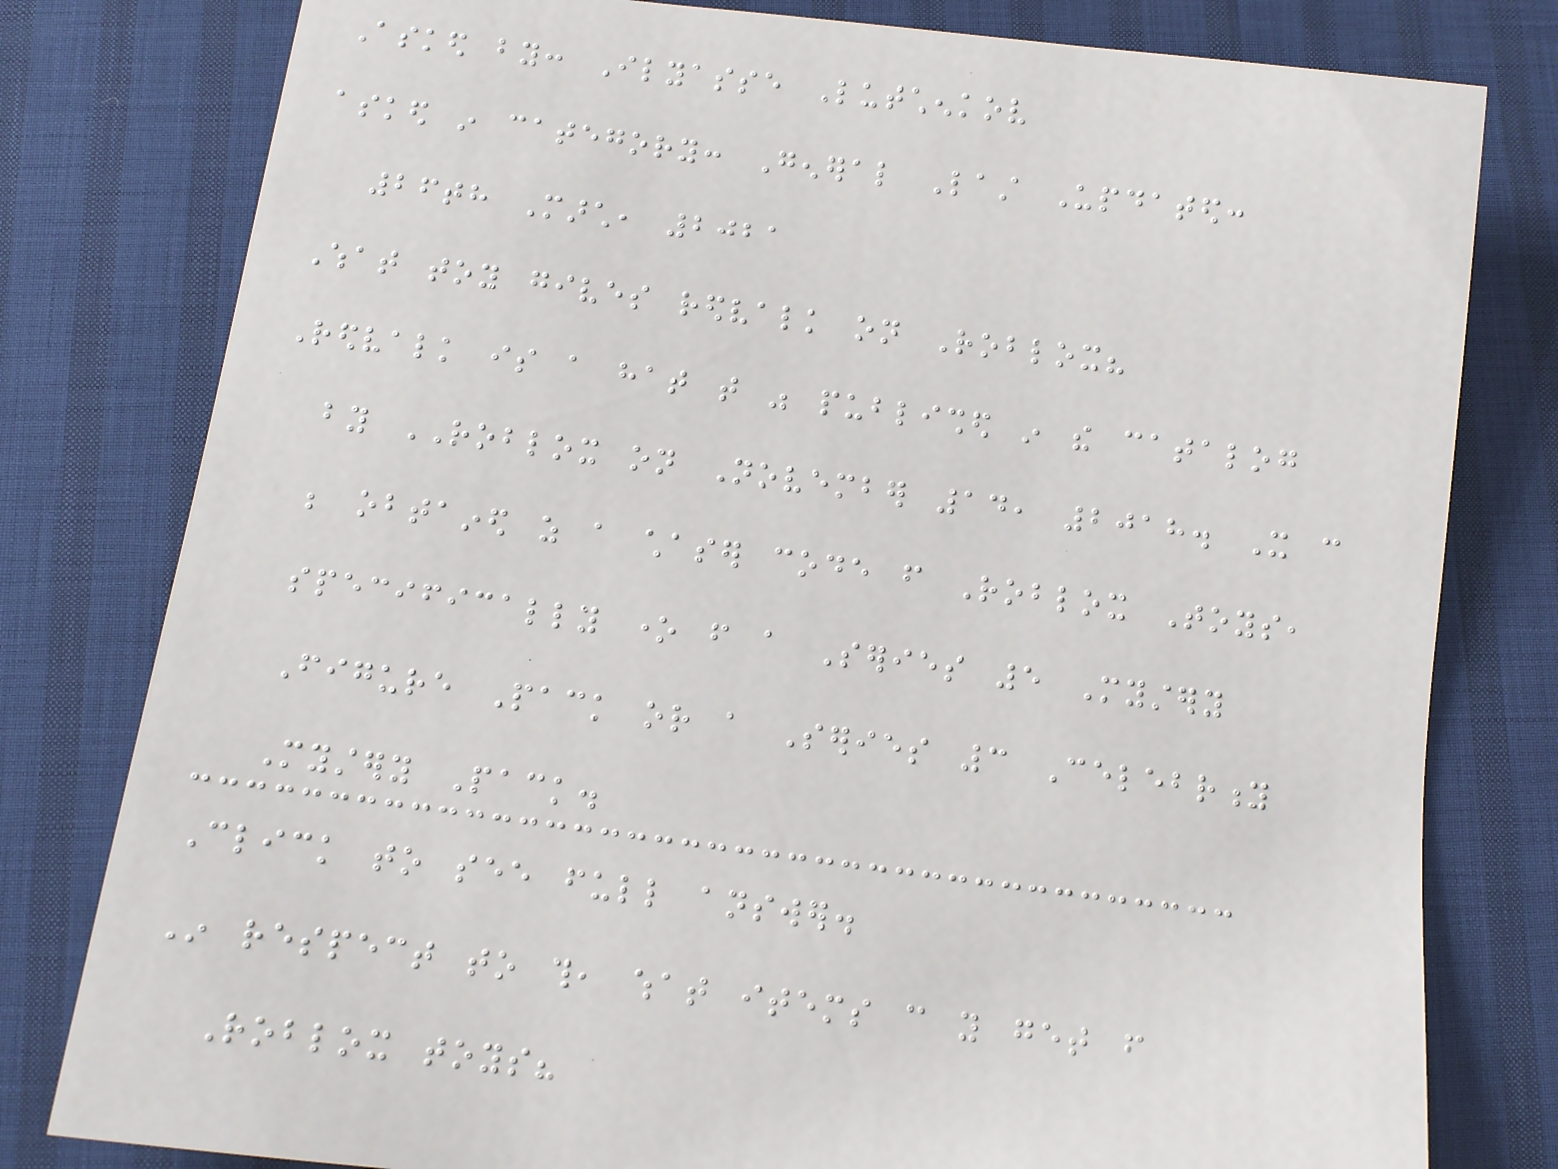Asked by: Ilyasse Lutchenkov
asked in category: General Last Updated:
26th March, 2021
What toy gives redvalk on Roblox?
Redvalk is a hat that was published in the catalog
by ROBLOX on November 14, 2018. It can
be obtained as a chaser code from Roblox Toys,
specifically one from a Series 5 Mystery
Figure Pack or a Series 3 Celebrity
Mystery Pack.
Click to see full answer.
In respect to this, what items can you get from
Roblox toys?
